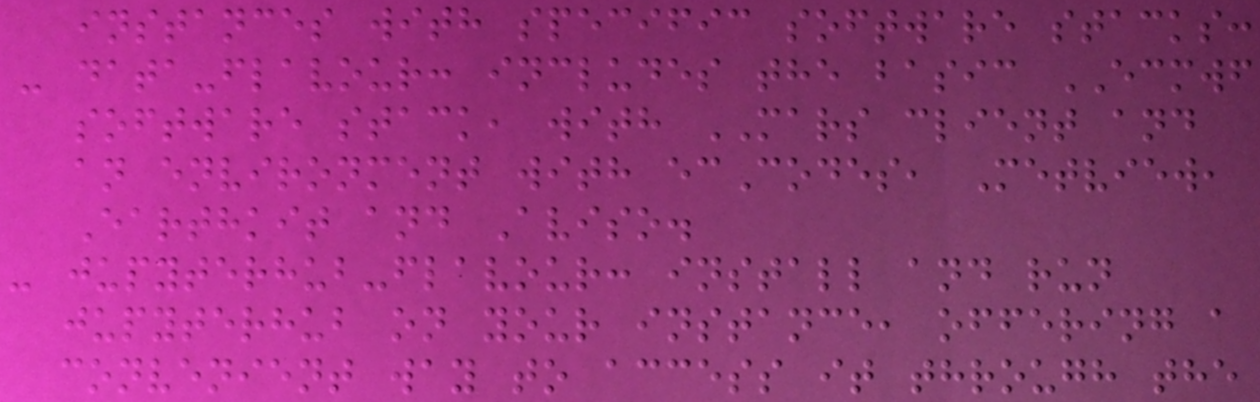instances with specific software stacks:
- data-flavour: includes the basic ECMWF
software stack, with MARS client and
an environment with ecCodes, Metview,
Earthkit and Aviso.
- jupyterhub-flavour: install and run
jupyterhub on your instance, offering a
convenient way to access it through the
